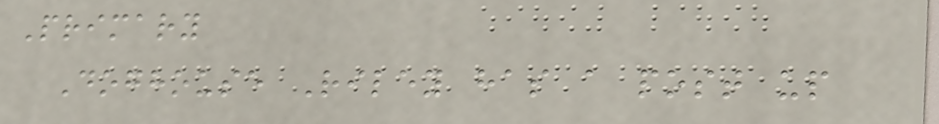Primary
Doghouse Riley has a post up
